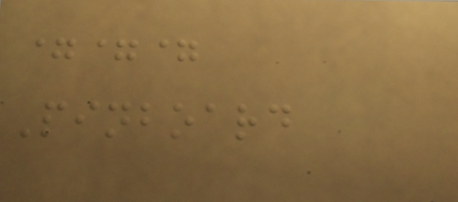===
Pinboard
